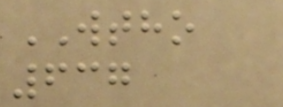WTHO
637
